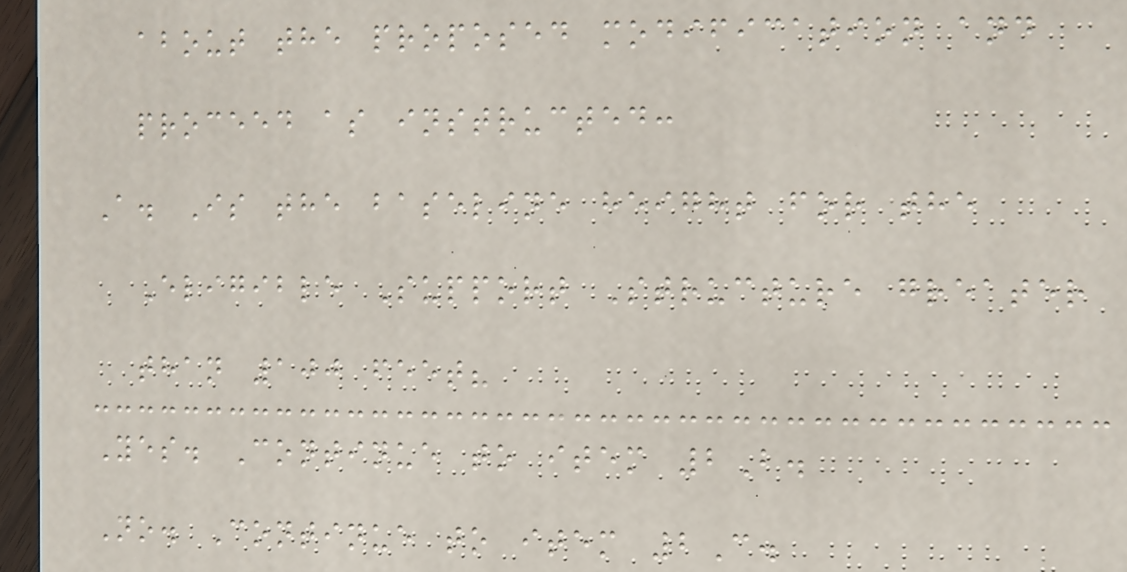about the proposed modification and
proceed as instructed:
A. Is the baseline height for the
Eligible Support Structure greater
than 100 feet?
Yes. Continue to item 2B.
No. Continue to item 2C.
